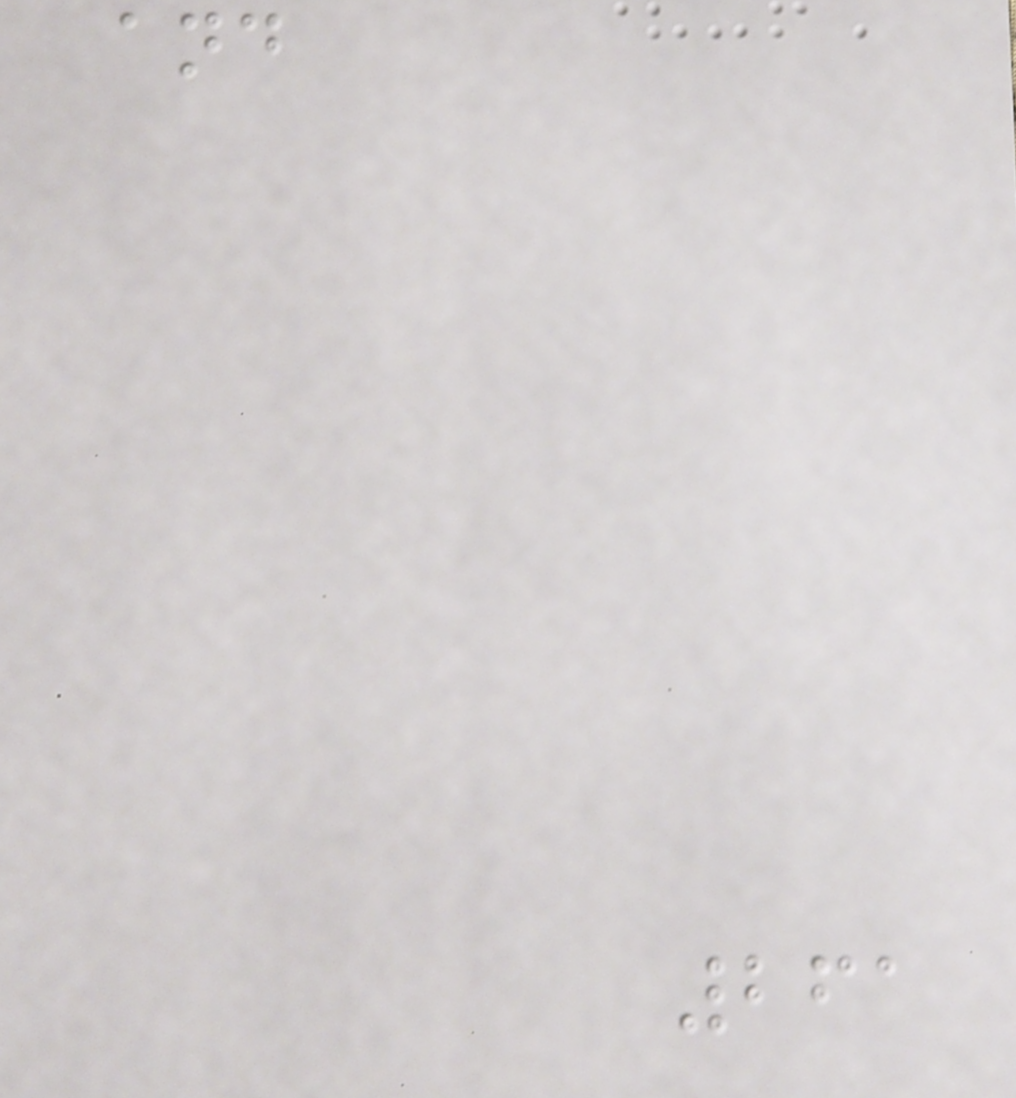and
261
